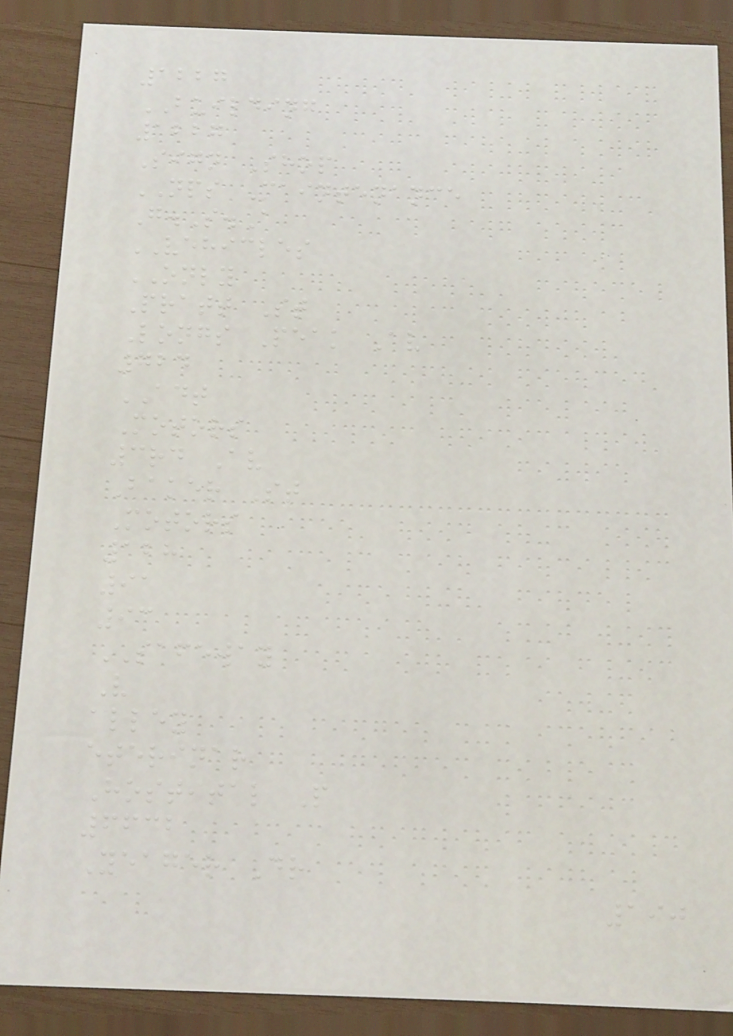1227
BUILDING
1227
Sign Shop
NPS Maintenance
G.S.A
VEHICLES
ONLY
Pratt St
Longs Peak Av
724
ADT
Motors
3rd Av
Baker St
Motors
128
91
93
SAFEWAY
V
alley
eterinar
Hostital P
6632
Yeager Dr
190
